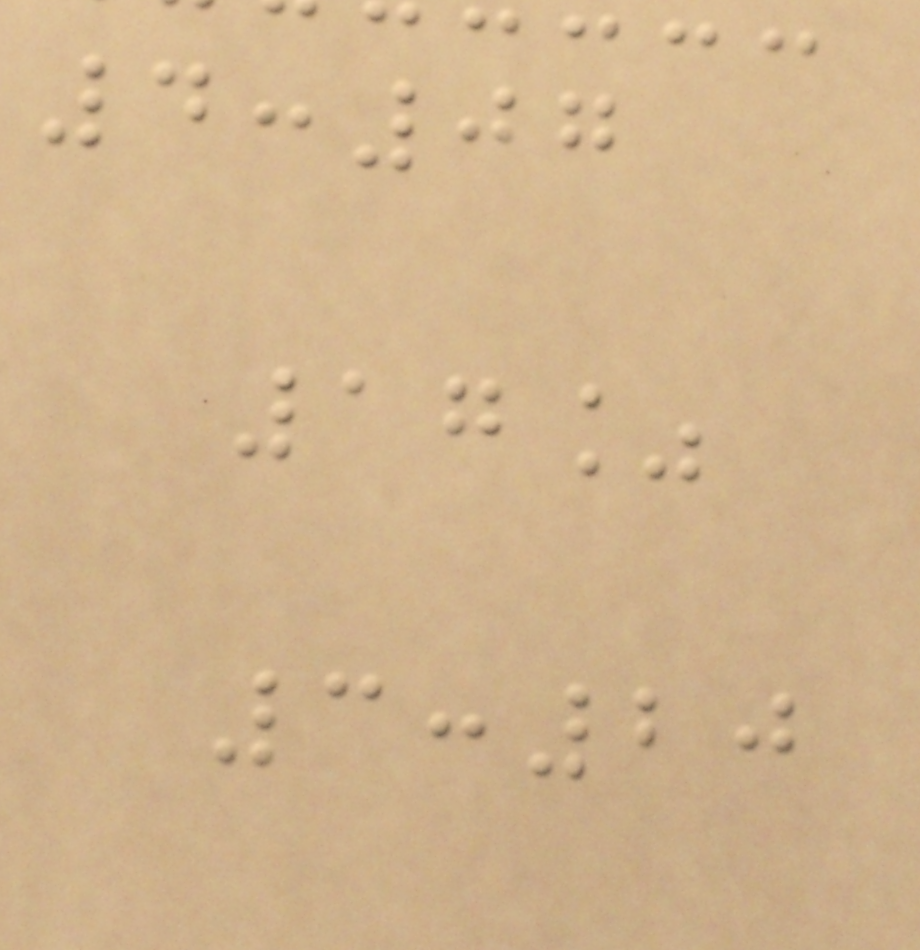4:07
17%
3:20
